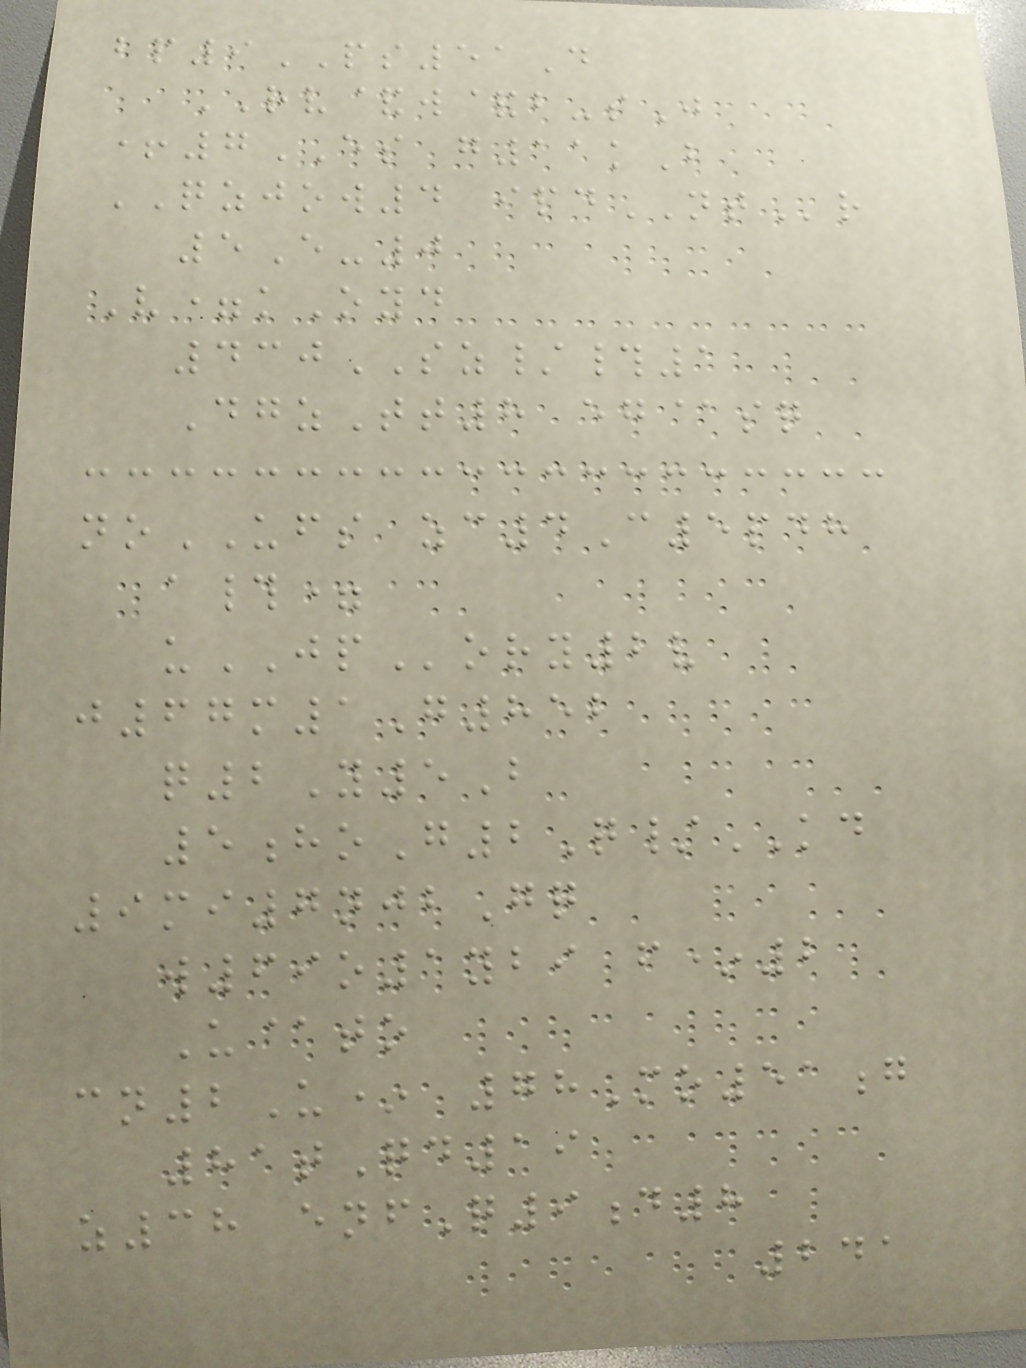bp9PS51D
RV&w&b-sJ
+7ES g11kB
QZJOW4 ipdNTr
5E-0
V=kOyd
430SZ/#1
DgzTt8 eg@sq
noUFS zc4C5pdh
a#=
uJPory2v
j67m1G852
q2Y5B
5hoG2Q/KD
9mi7njbGq
w69o1ybi f*2
U@to
cn2U* 78Mo51g
81tQd19
z38 enfQ9d8
241
